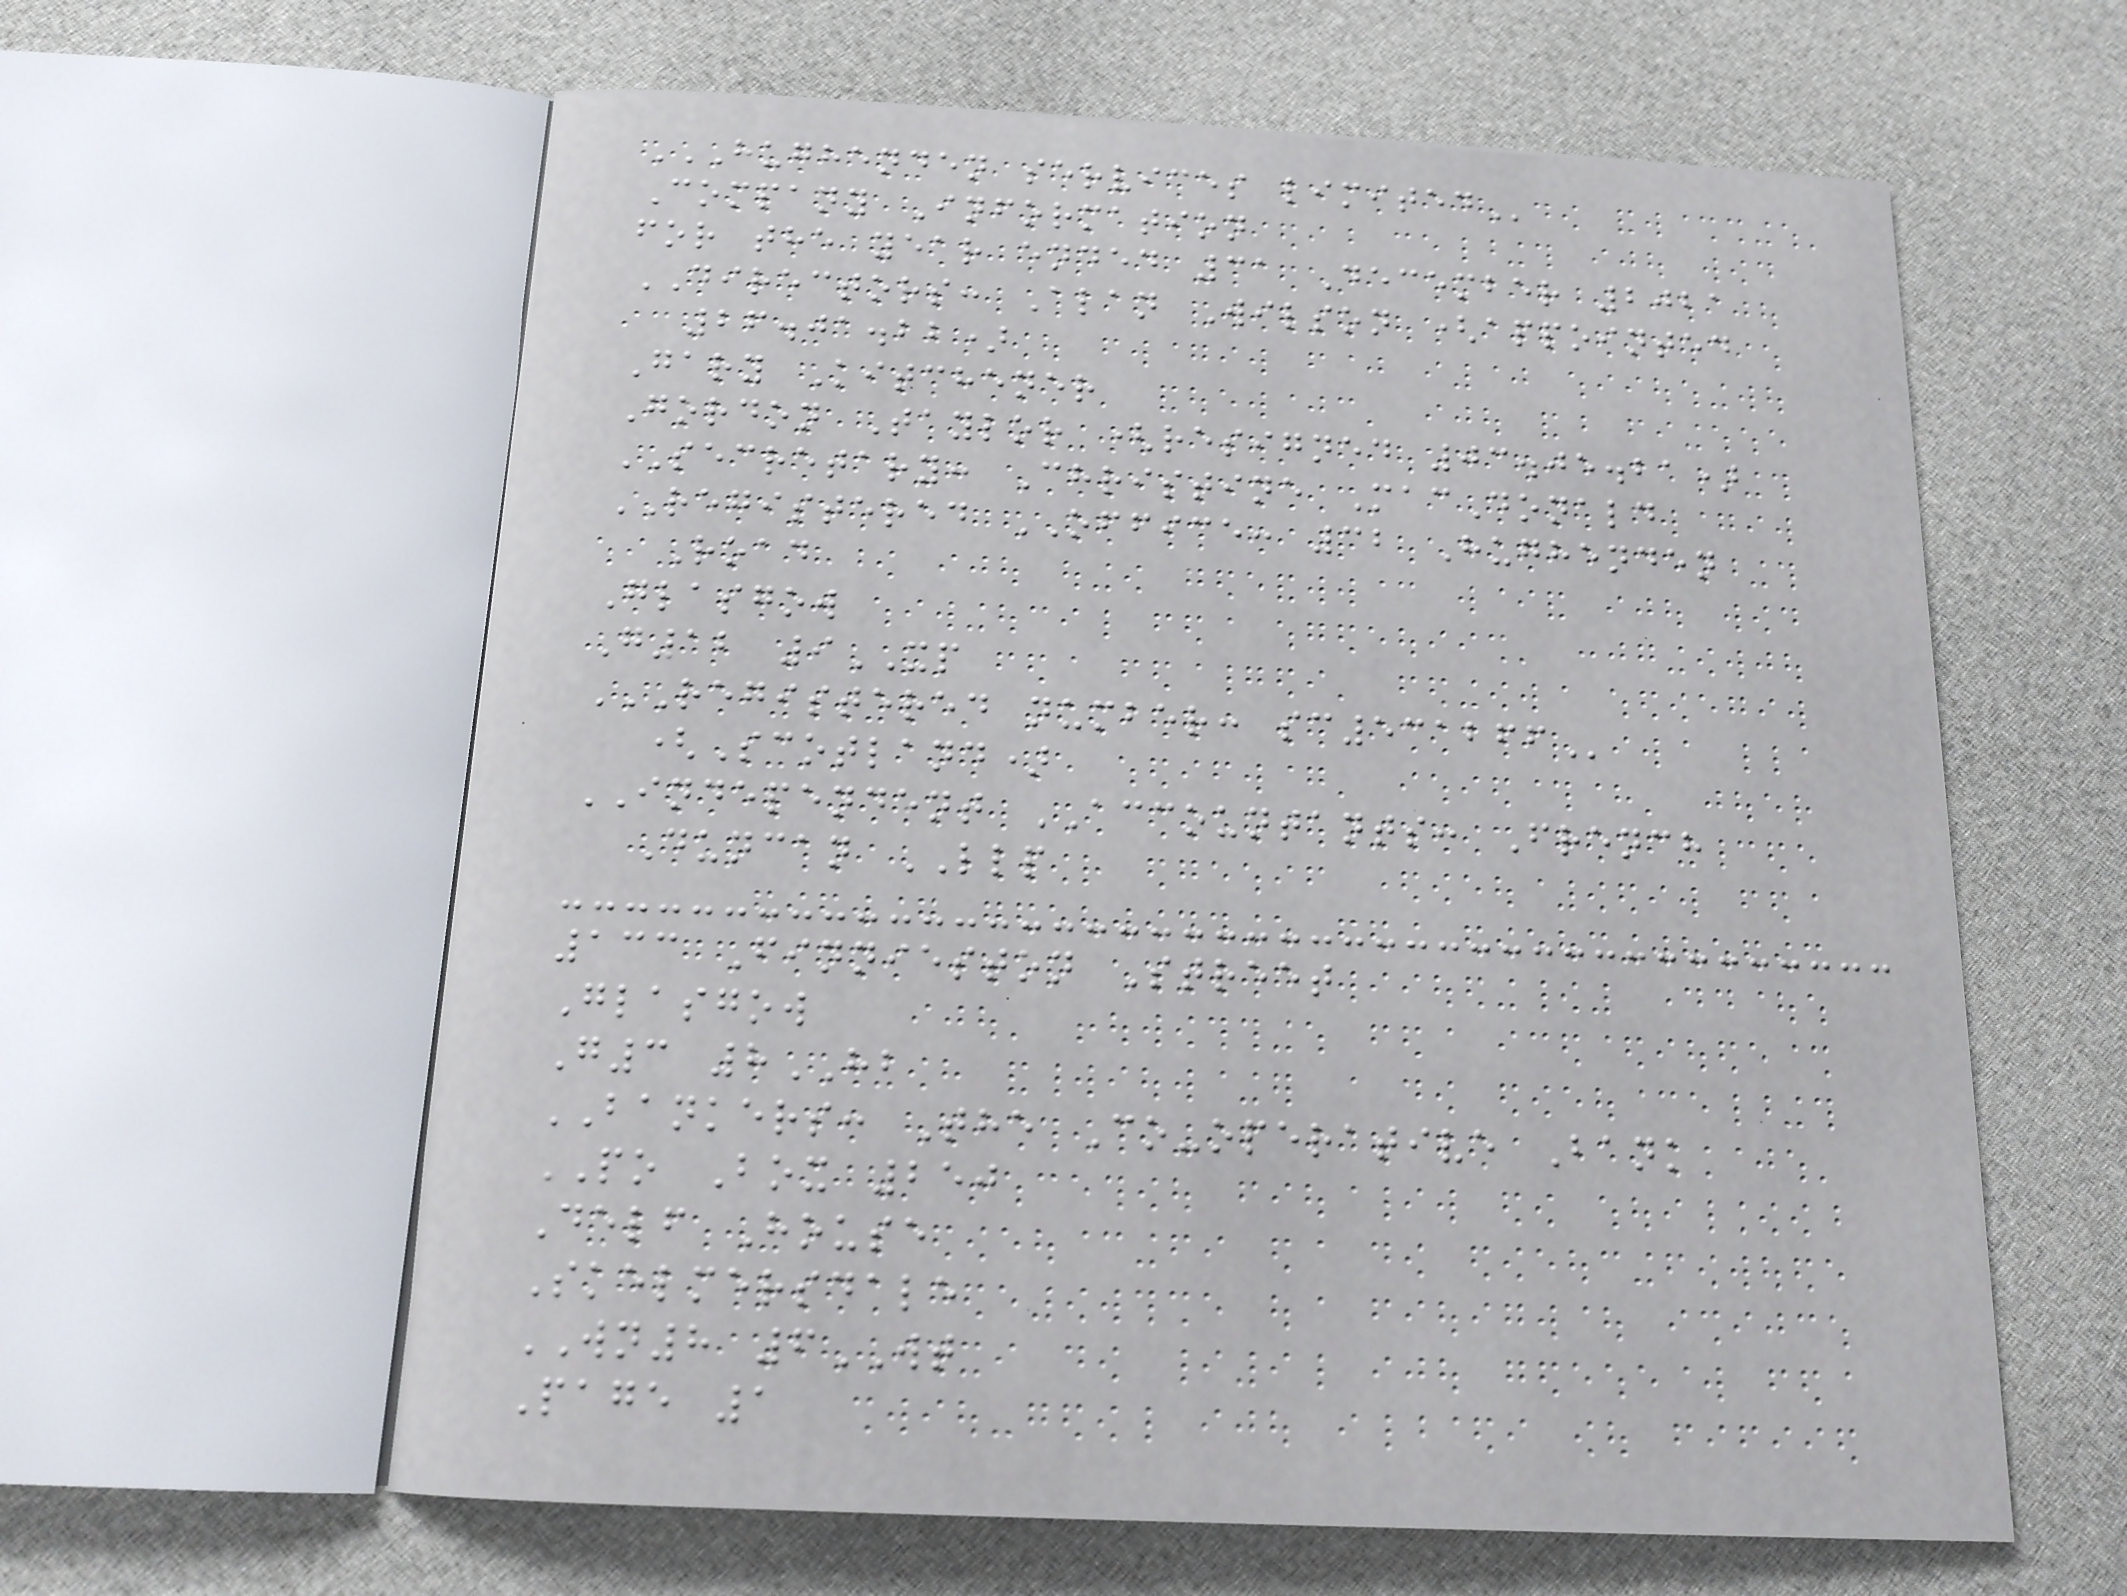HUGHENDEN SERVICES LIMITED
Company Information
for the year ended 31 December 2021
DIRECTORS: Alan Wilson (appointed
26.01.22)
Gary Kitchener
Gordon Taylor (resigned 03.05.21)
SECRETARY: Christine MacDonald
REGISTERED OFFICE: 32 Hughenden
Road
Glasgow
G12 9XP
REGISTERED NUMBER: SC531266
(Scotland)
INDEPENDENT ACCOUNTANTS: French
Duncan LLP
133 Finnieston Street
Glasgow
G3 8HB
BANKERS: The Co-operative Bank
PO Box 250
Delf House
Skelmersdale
WN8 6WT
Page 1
